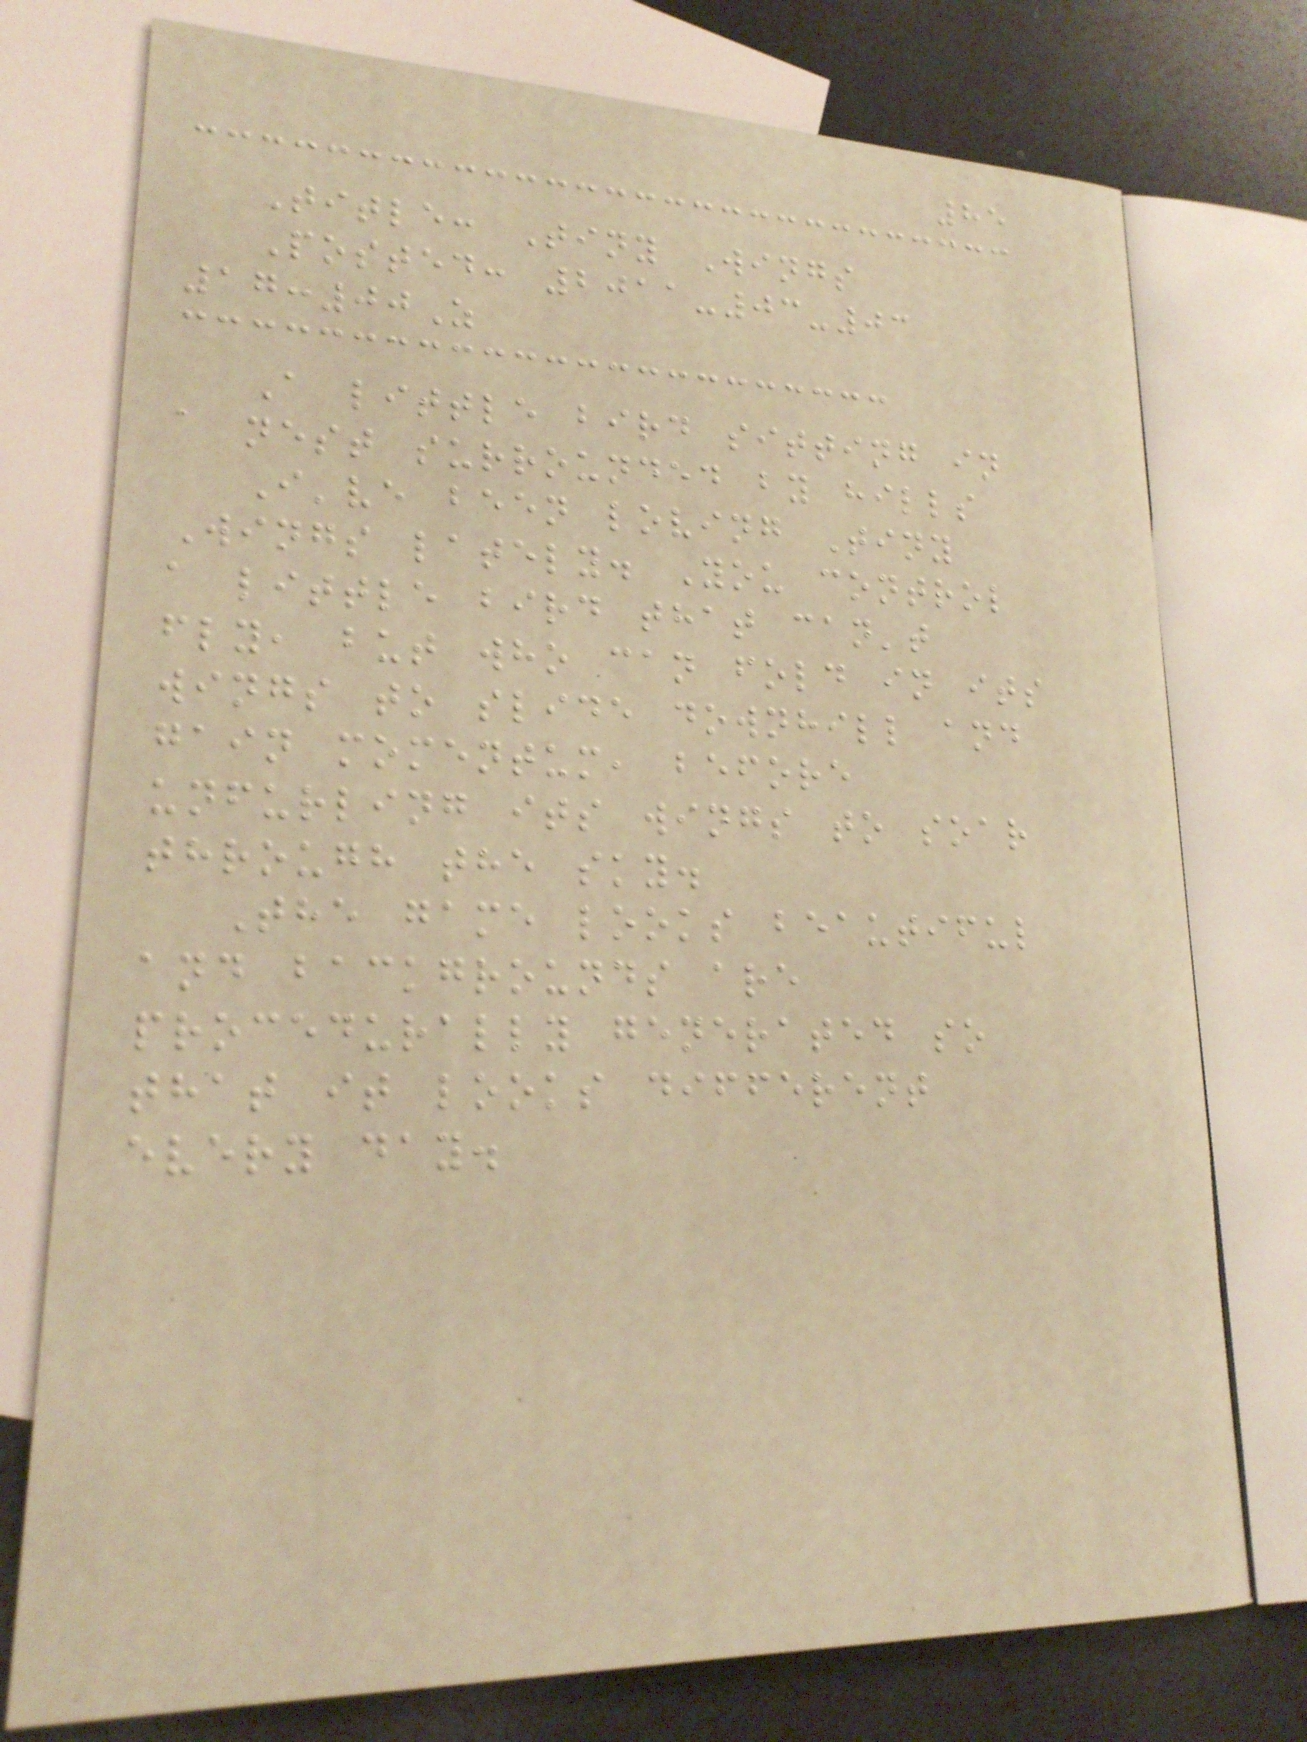85
Title: Tiny Wings
Posted: 2011-03-03
17:00Z
A little bird sitting in
a nest surrounded by hills
I've been loving Tiny
Wings lately. You control
a little bird that can't
fly, but who can fold in its
wings to slide downhill and
gain momentum, before
unfurling its wings to soar
through the sky.
The game looks beautiful
and backgrounds are
procedurally generated so
that it looks different
every day.
